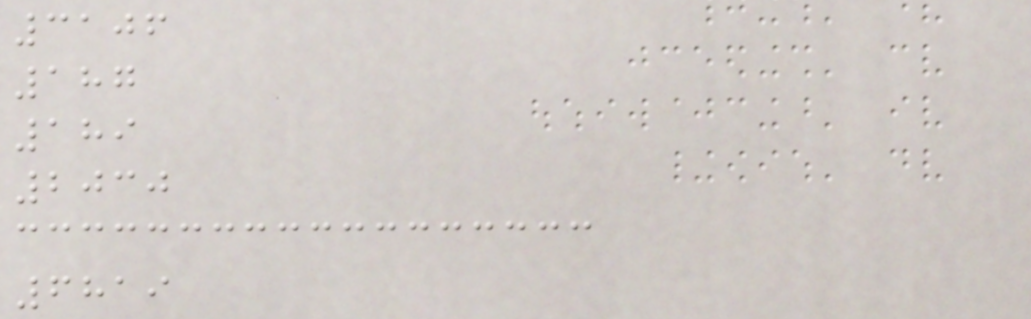3106
187
189
2030
6819
